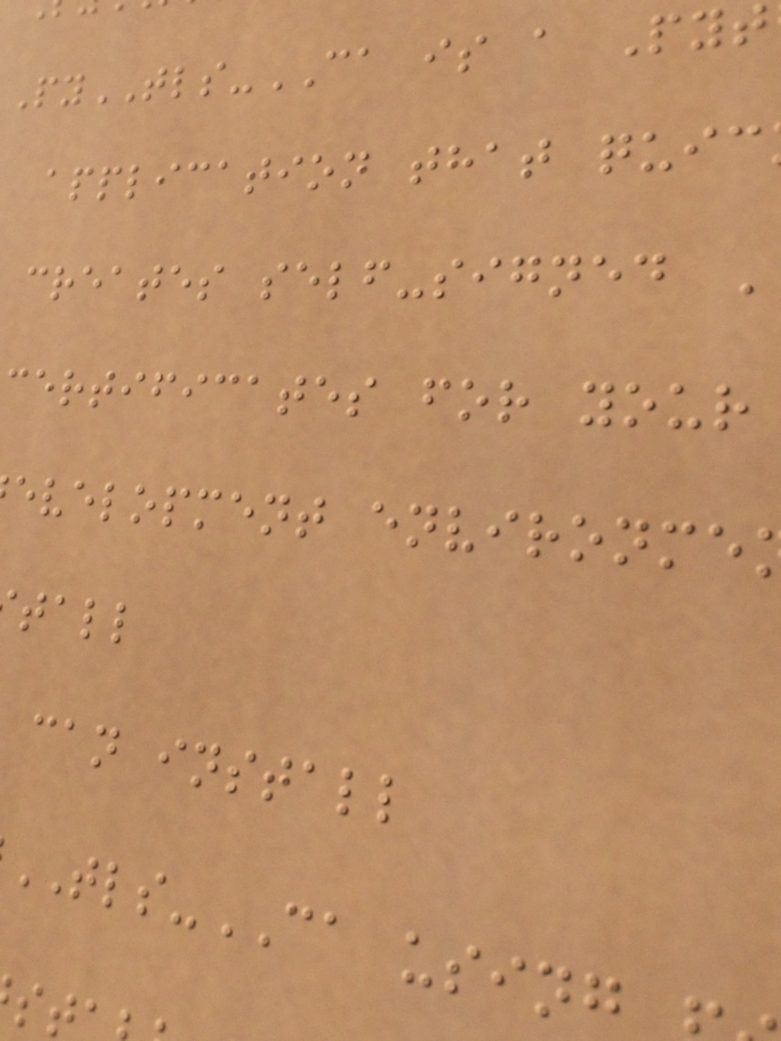PyTLS-CA is a Pyt
application that quic
creates self-signed
certificates for your
evelopment environme
tall
can install
TLS-CA using
